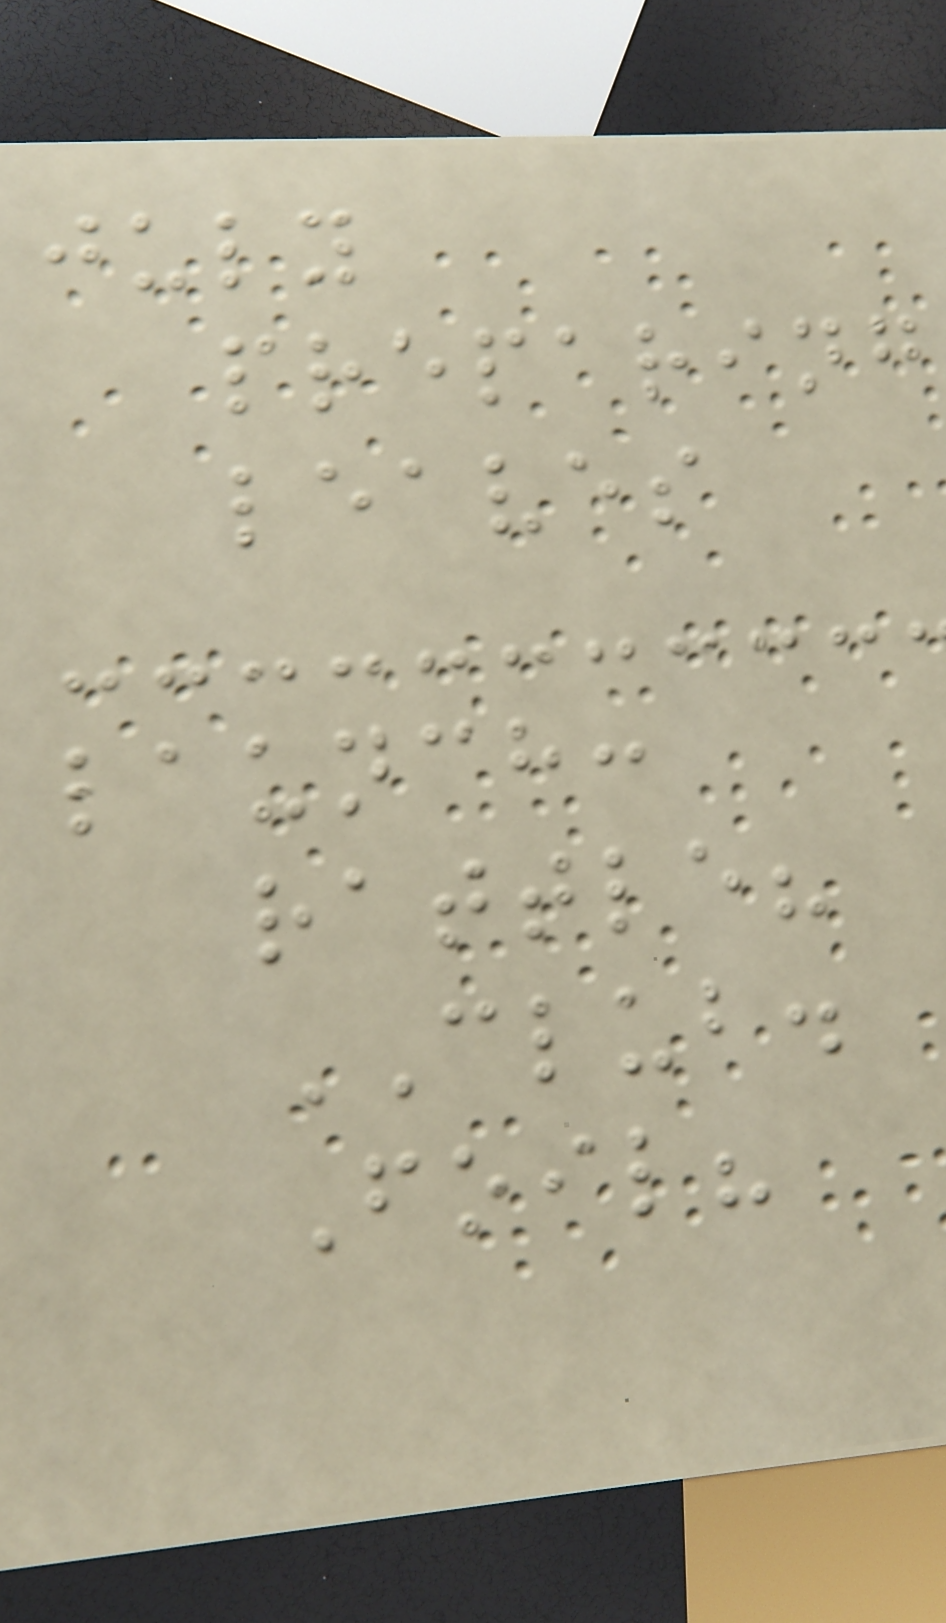july
preparing
leaves
launch:
rattle?
CLUB.
Foil?
